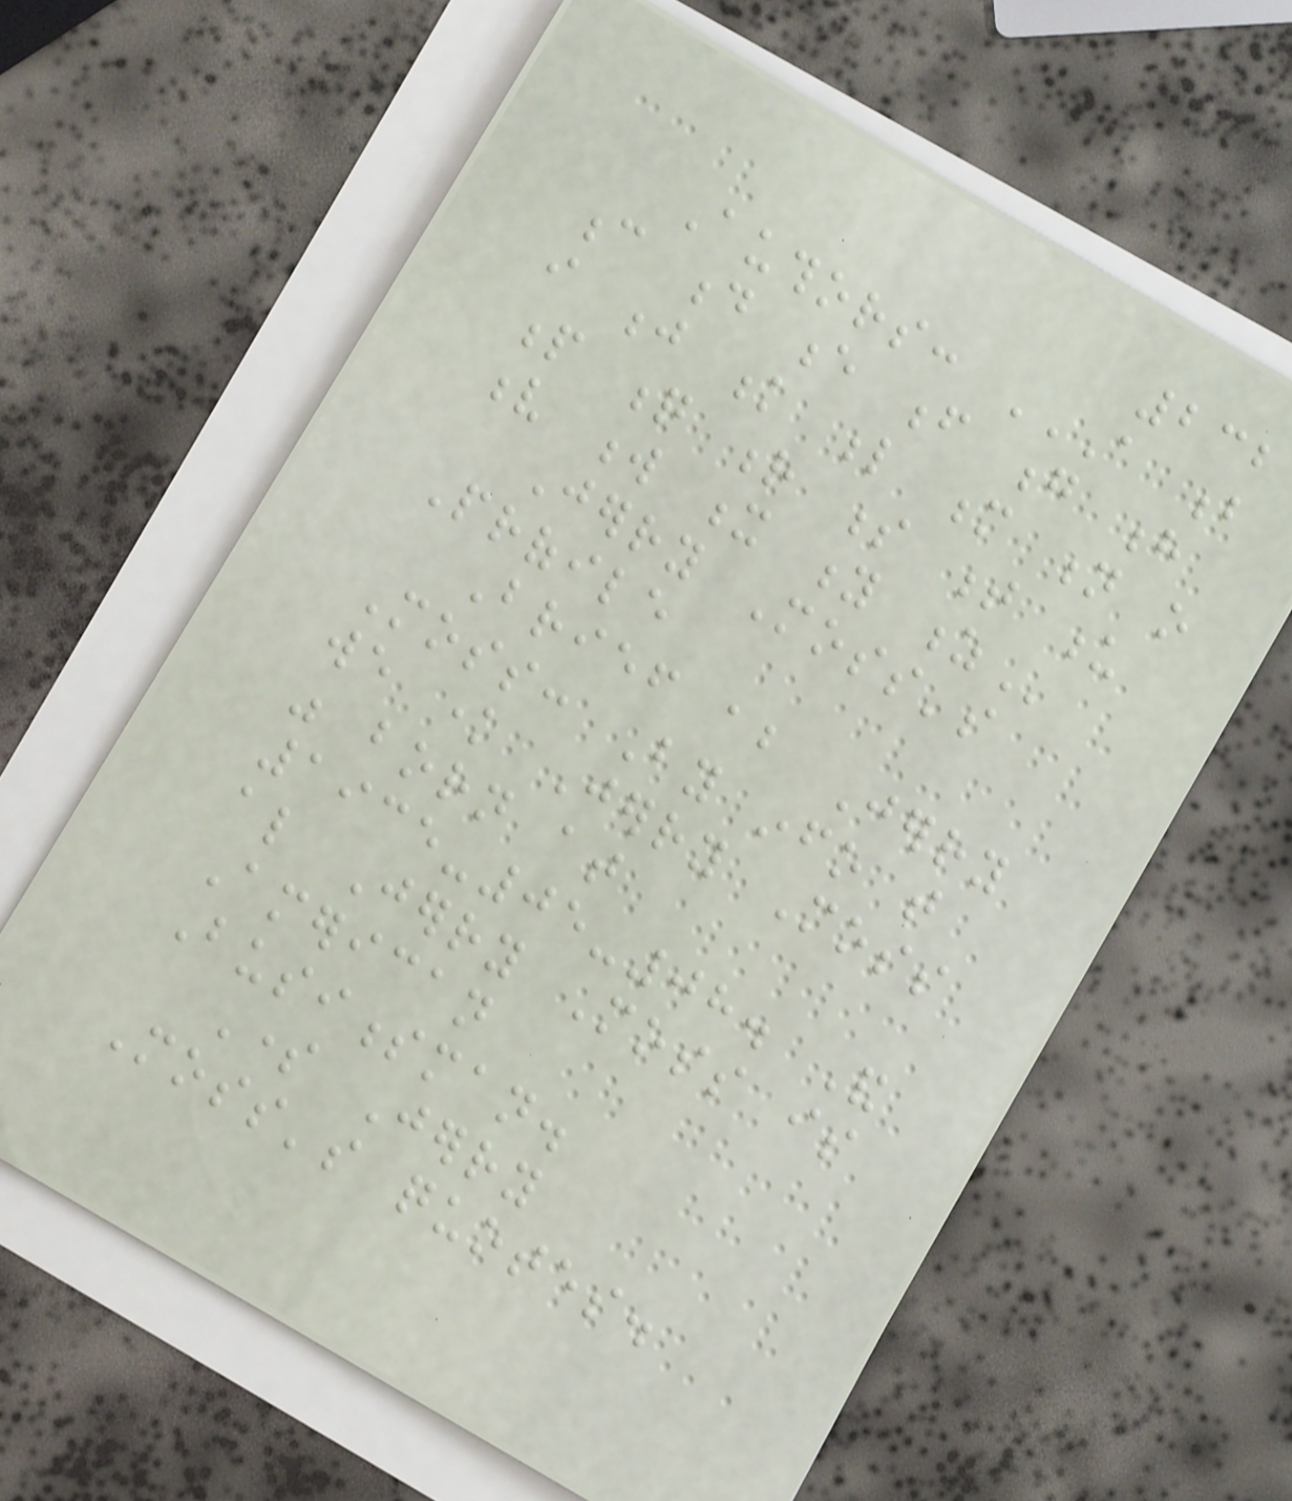232
Authors: A B
C D E F G H
I J K L M N O
P Q R S T U
V W X Y Z
Jerry Moss's
Profile
Brief about Jerry
Moss: By info that
we know Jerry Moss
was born at
1935-05-08. And
also Jerry Moss is
American
Businessman.
Some Jerry
Moss's quotes.
